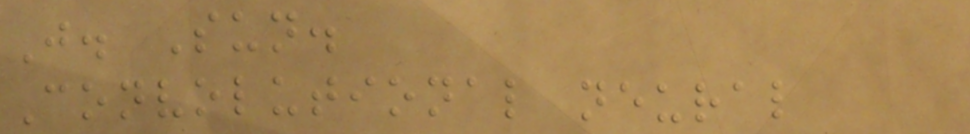J. Sun.
Convolutional neural
